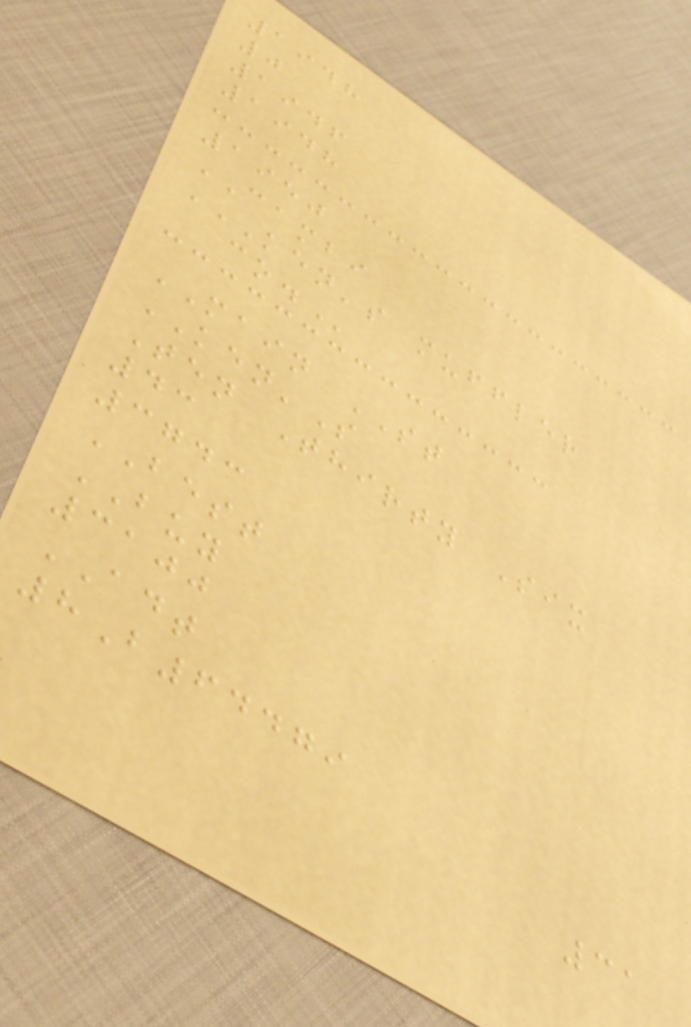1948
0
1946
1948
1950
CAMBI
KEN'S MUFFLER
CO.
MAIN ST
KEN'S
Ten Thirty Six
43
3743
BEST
BUY
3100
ADT
8B64479
31
